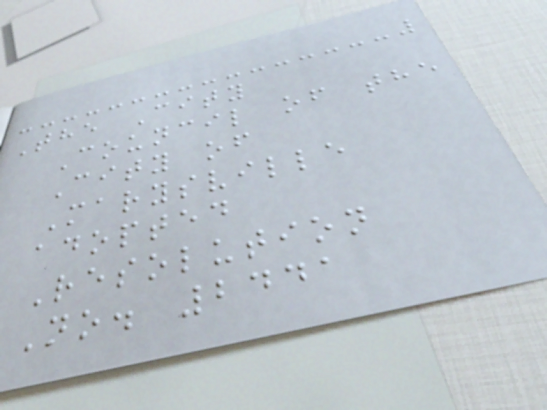The City
Council of the
City of
Marysville
adopted
Resolution
No. 2441
